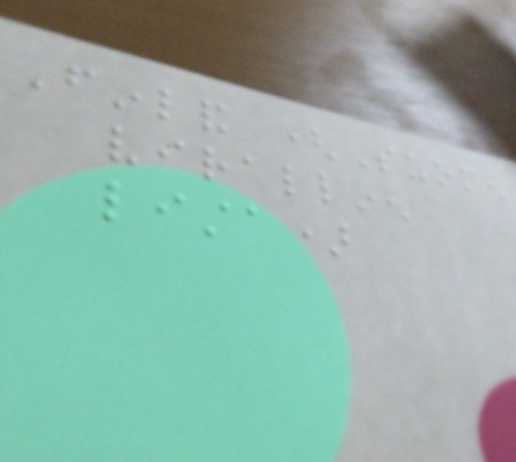Finland (Suomen
virallinen
lista)
